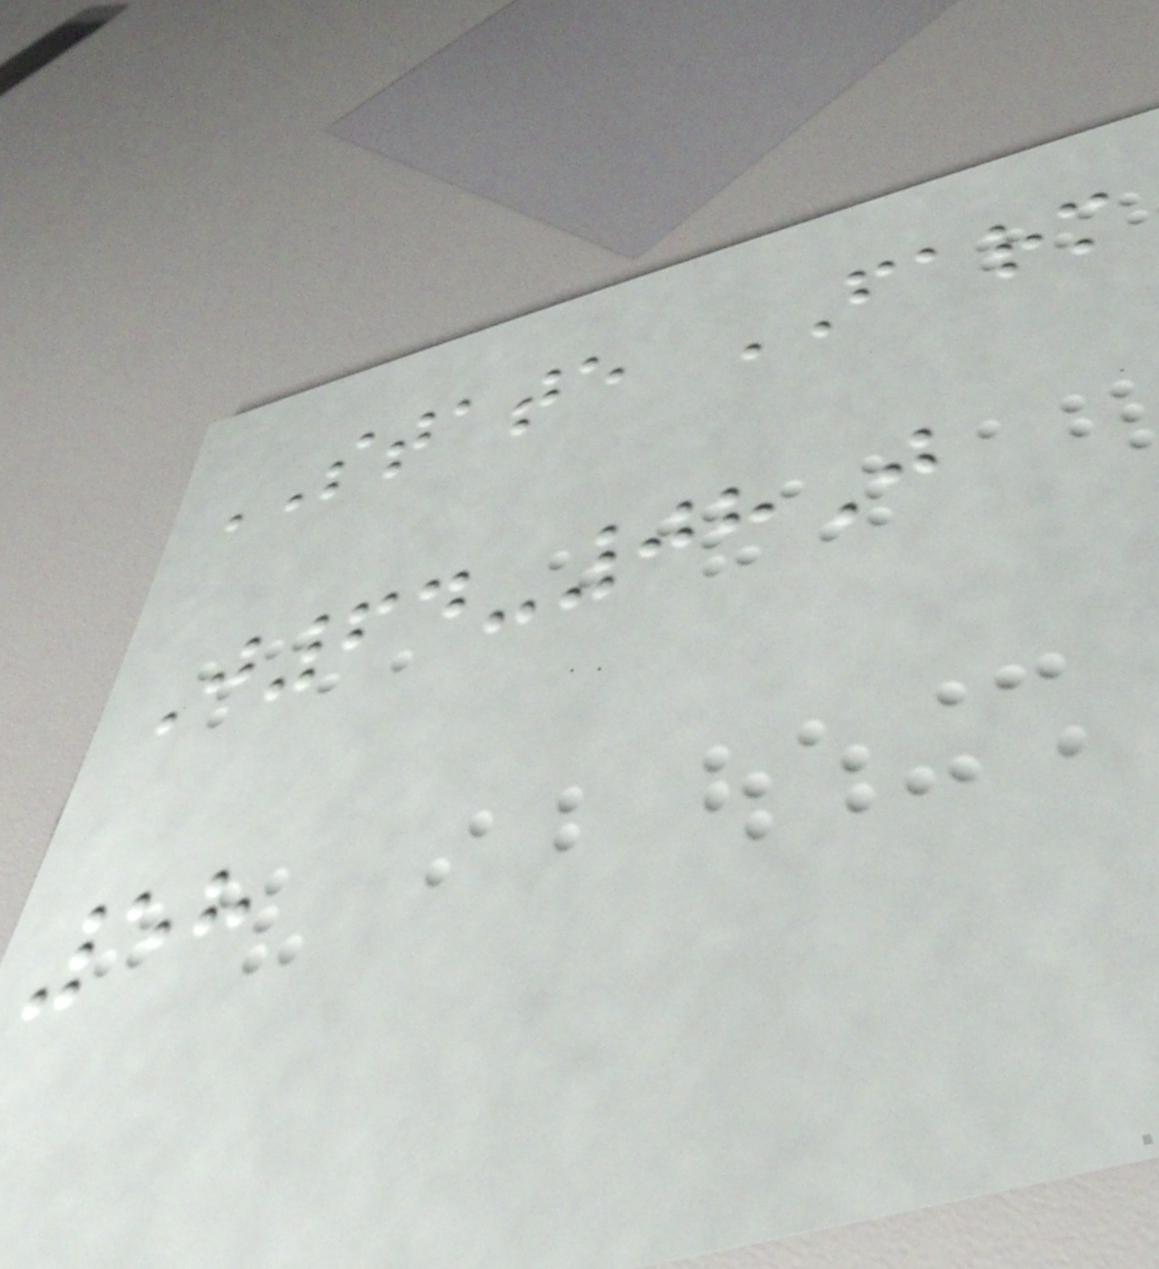STATE FARM
J64-08J
58
